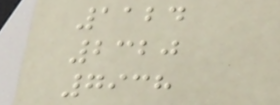1124
2320
7938
